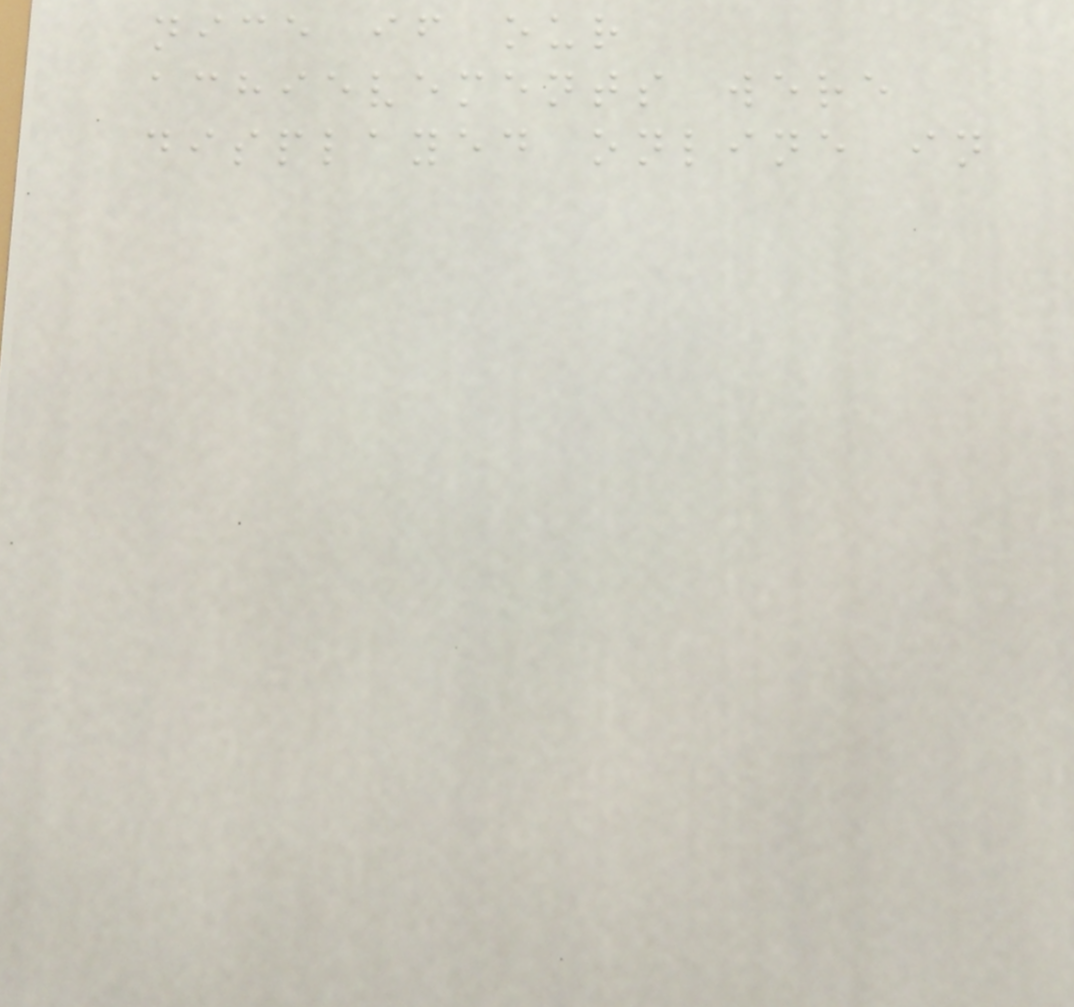nice if our
achievements were
displayed online in
